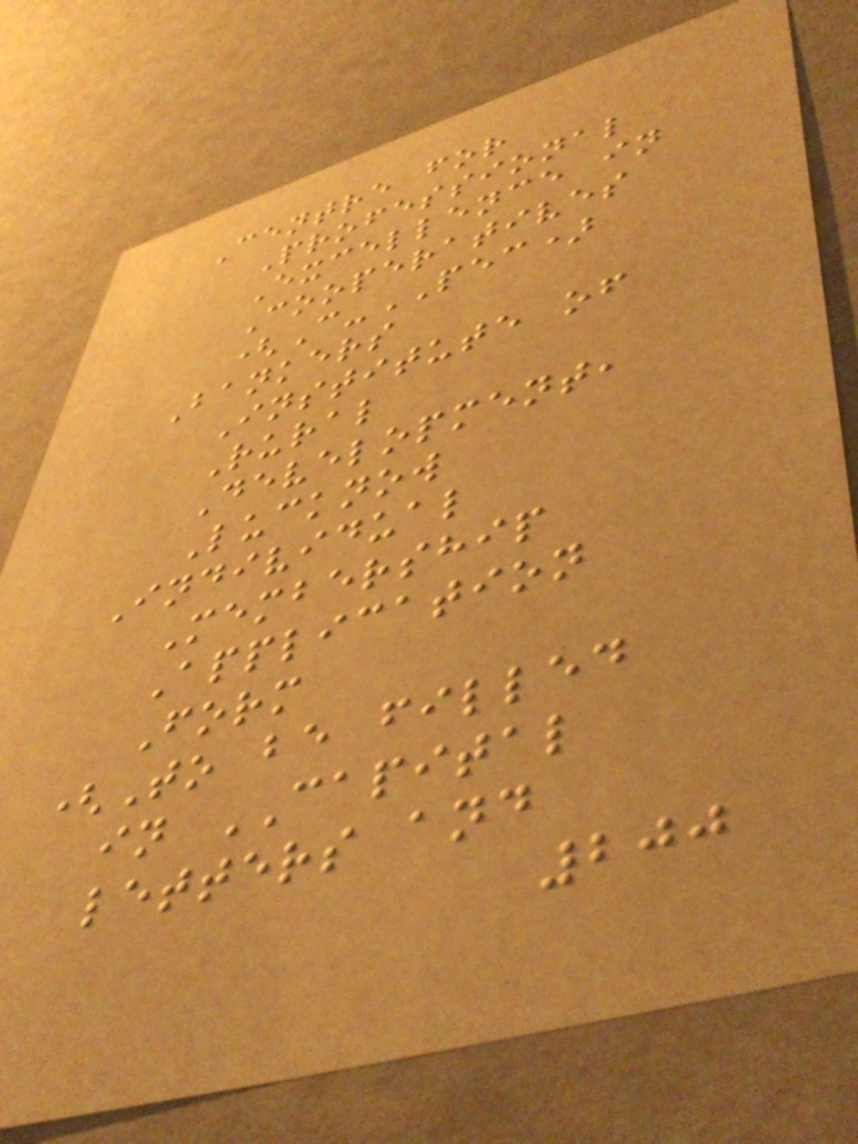Centre for
Professional
Excellence in
Cooperatives
(C-PEC)
Bankers
Institute of
Rural
Development,
Lucknow
Individual
Membership
Application
Form
(To be filled
in CAPITAL
letters and
200
